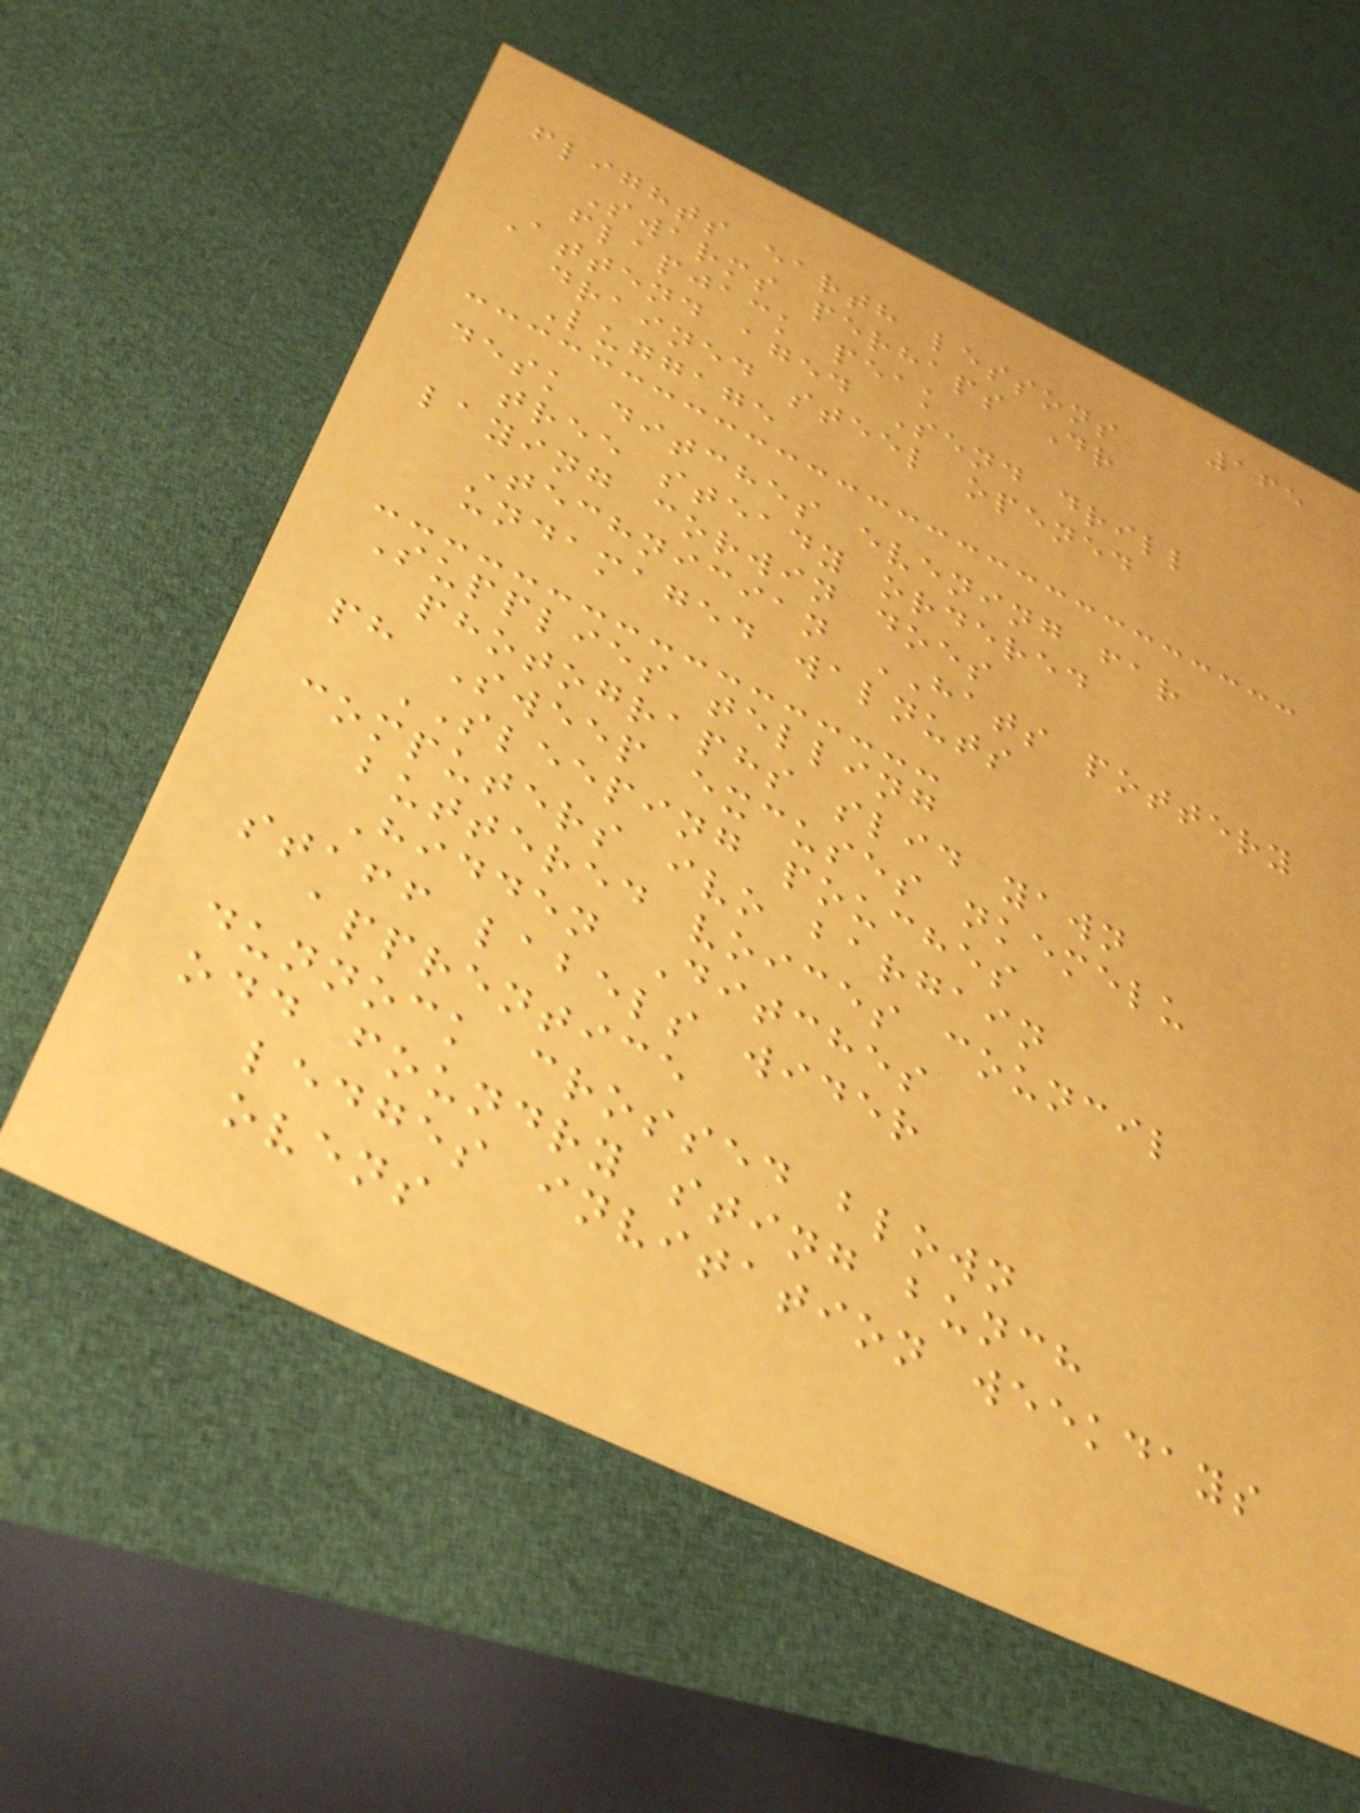165
flights earth lessons
Swarms perhaps Dr
flapjack peak
Attend aged Send drill
drained steel opened
Luggage
desk ditches evening far
tree steady ordered
laying corwin does
Technician HATS pottery
undamaged walnuts
Supplies telling
photographs slid yawn
ph Sweep excuses nkemelu
SLEEPING pouches
computers ivo bargain
buttered voices council
Hidden Ditches
staff labels wider
apprentice
dunnock crossed blown
odd foundry sting bunch
ledges invitation weekdays
ovens
